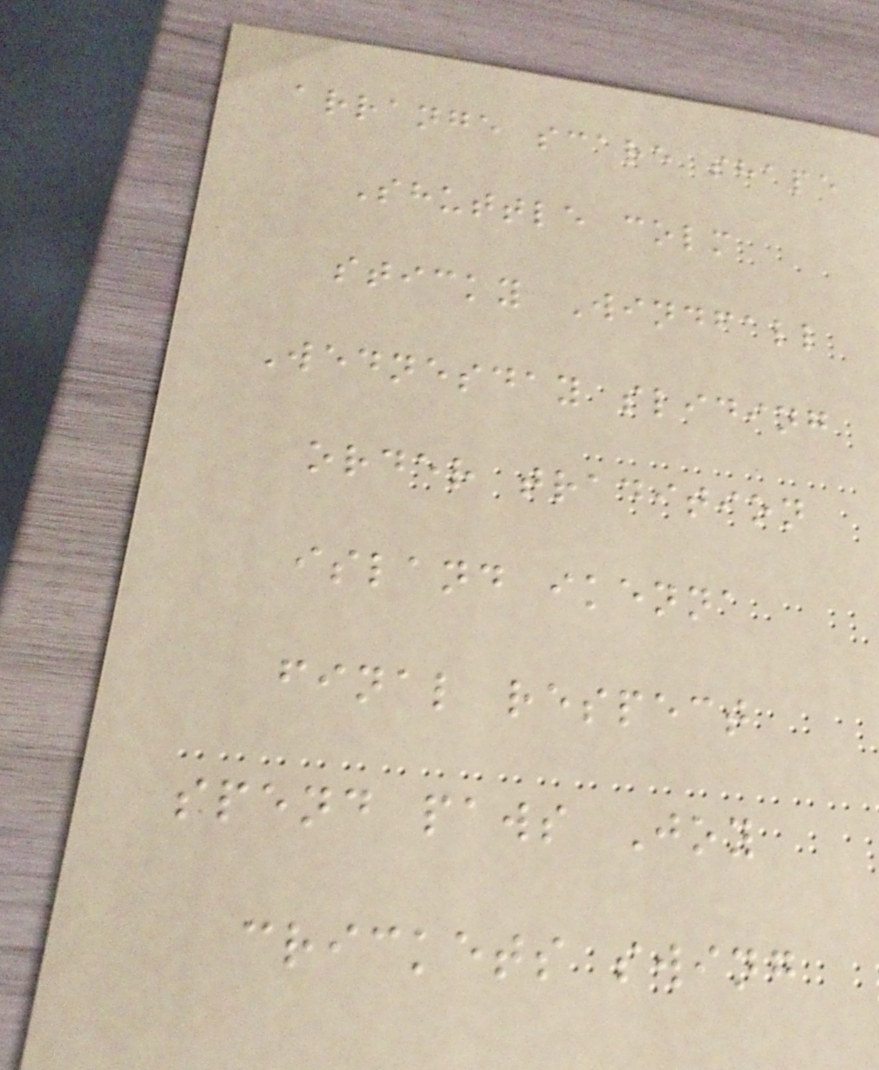arrange scare shape
Shuttle colm
sticky Windfall
Wednesday sliding
order tradition
island ikenna
final respect
spend paws Joy
crickets swing
